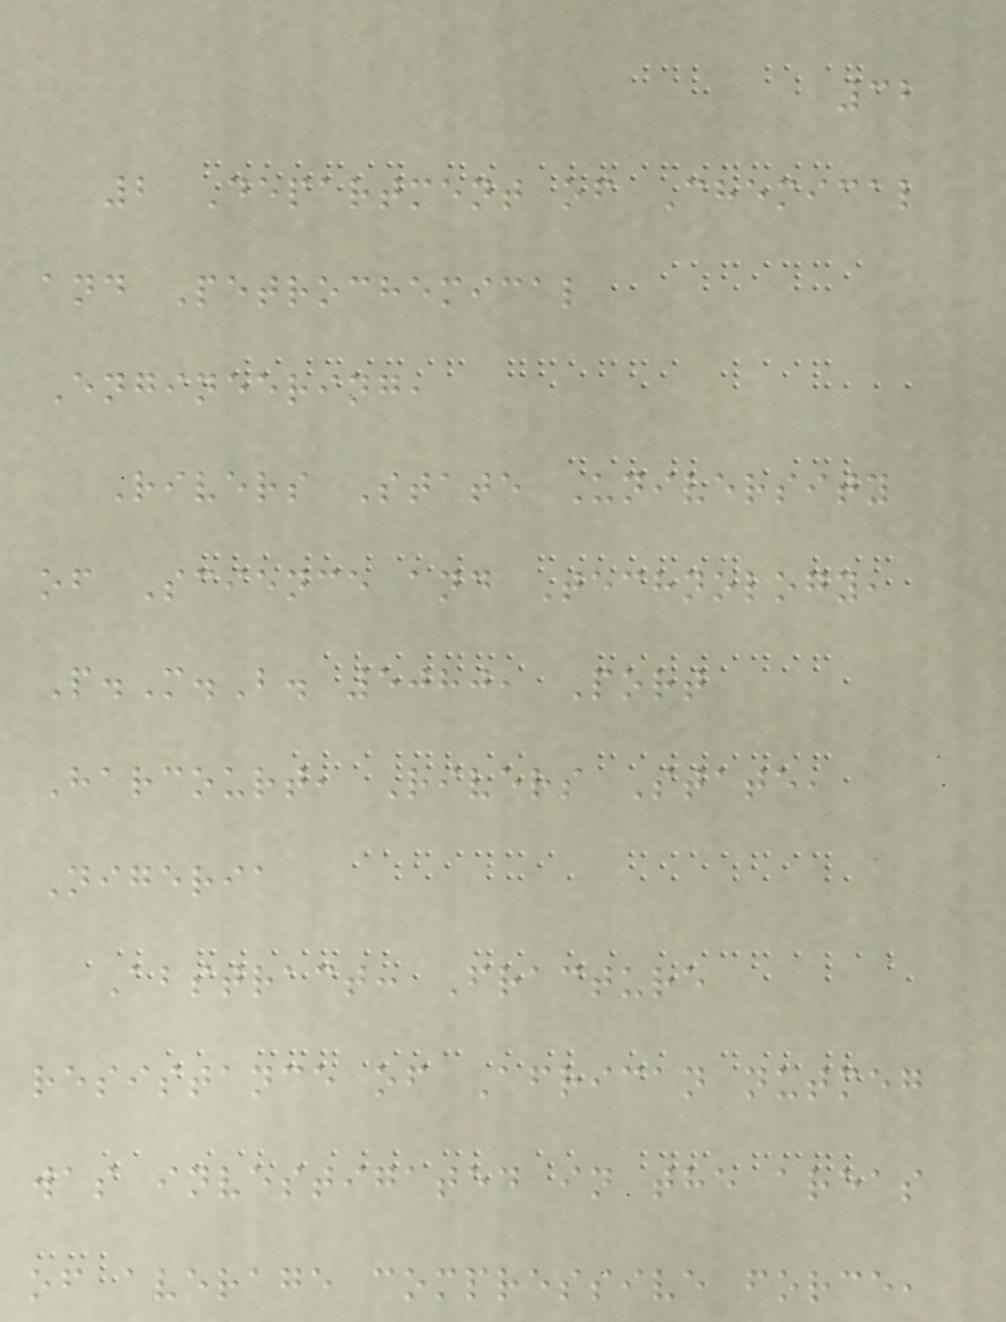32
2 Department of Chemical
and Petrochemical
Engineering,
Rivers State University
of Science and Technology,
P.M.B. 5080, Port
Harcourt, Rivers State,
Nigeria
Abstract: Fracture
resistance of African nutmeg
was investigated in the areas
of average compressive force,
